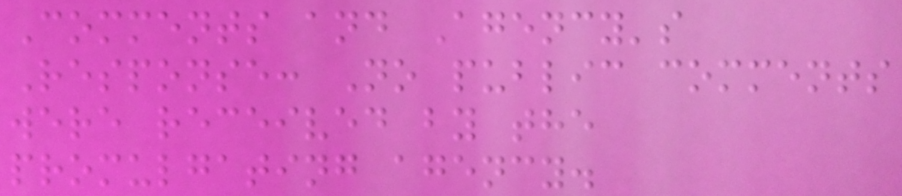Comments and Agency's
Response: No public comments
were received by the
promulgating agency.
